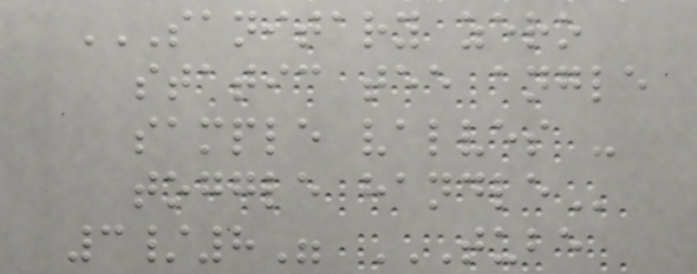SANITARY ZERO
STATIC TEE ANGLE
SAMPLE VALVES -
TOGGLE HANDLE
3/8" TUBE
